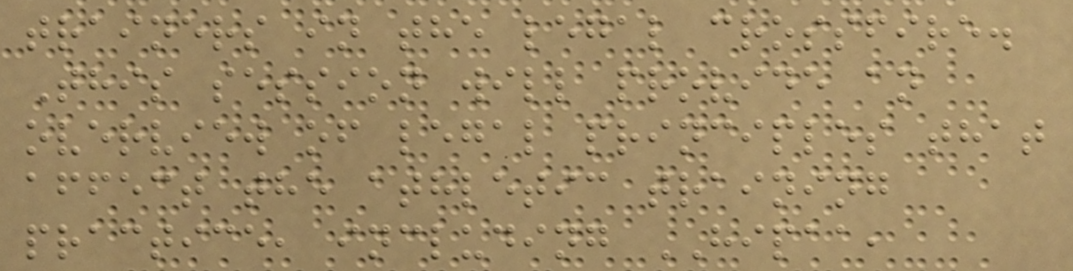trainers in the legal crossfire.
This session will provide an
overview of legal principles that
affect the athletic training
practice, including HIPAA,
